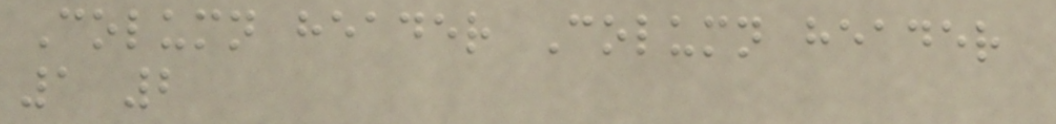Column header Column header
1 2
